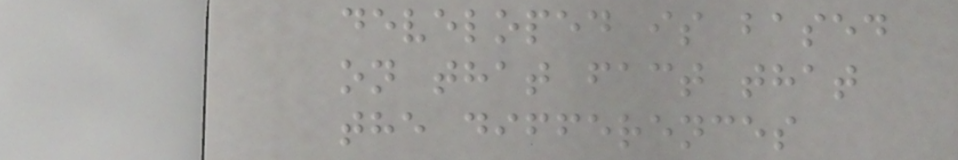developed is based
on that fact that
the differences
